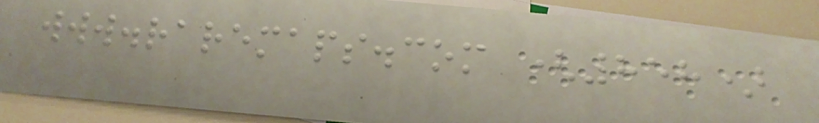www.raremaps.com (858)
